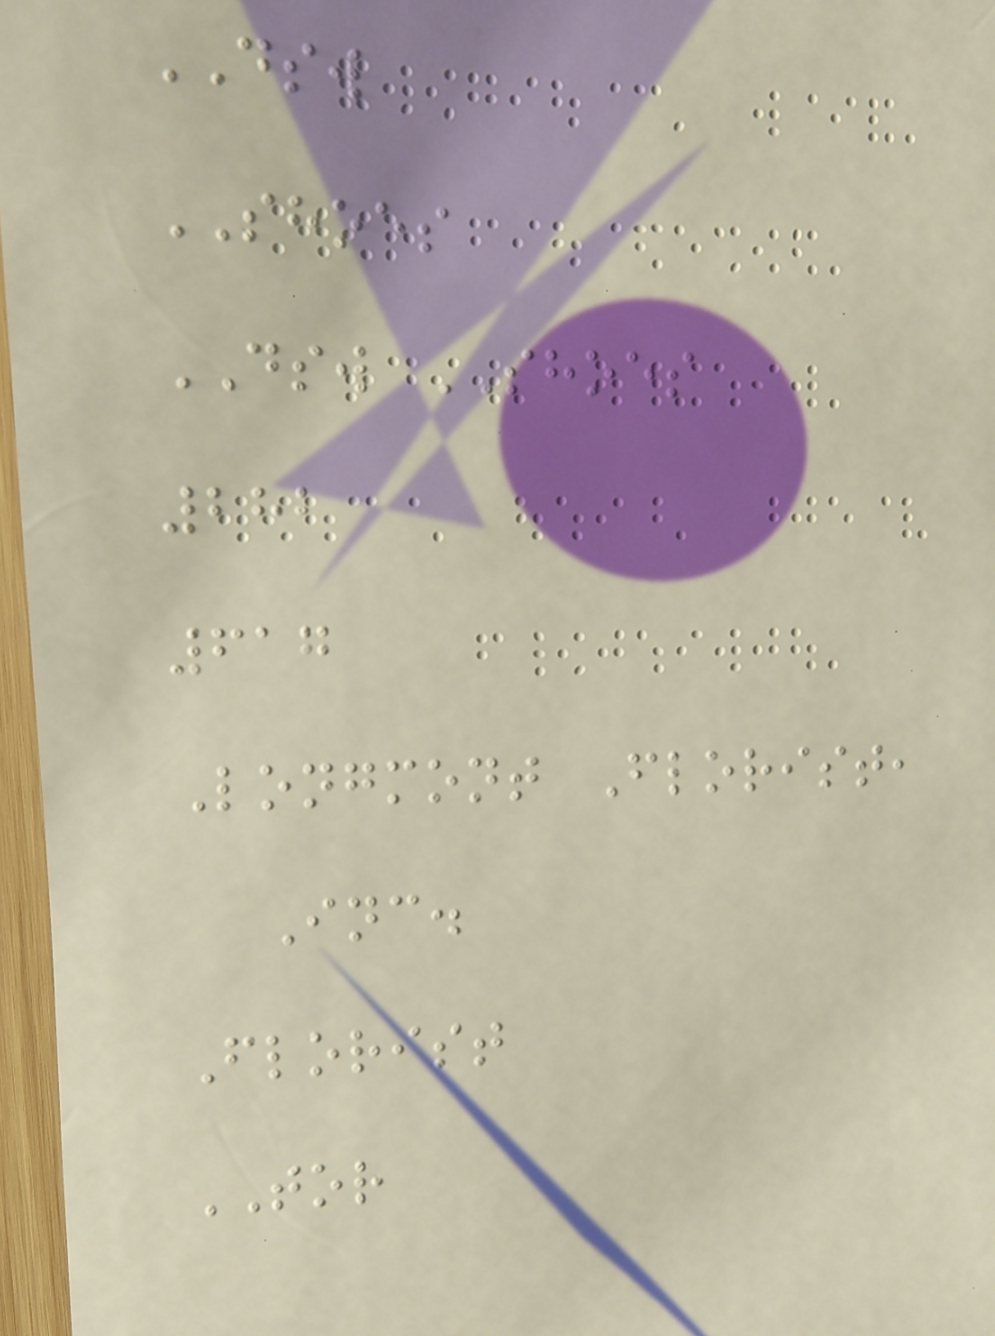DSW
SHOES
DSW SHOES
282
617
Longmont Florist,
Inc.
Florist
TOR
